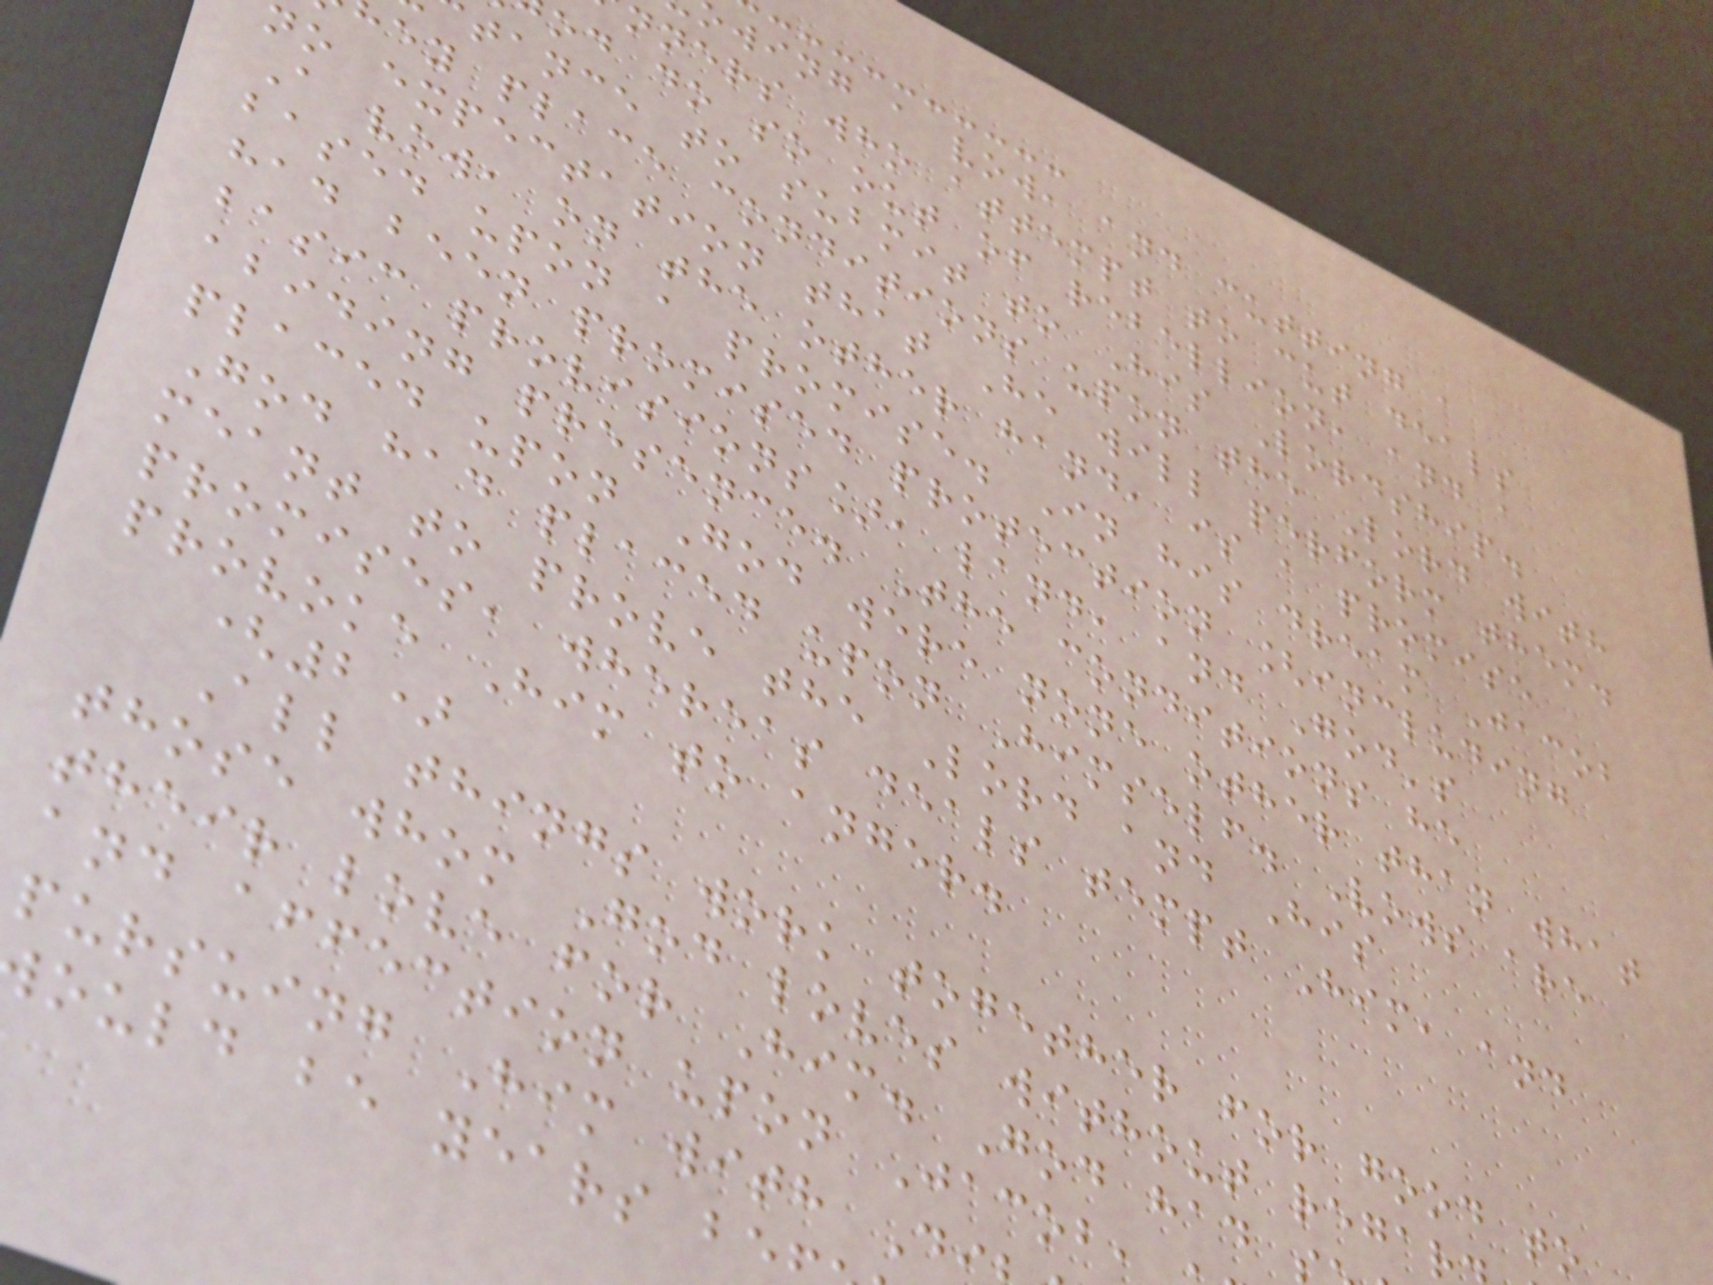wing a vow, and cutting a
nners who attempt to cut deals
od do so out of rebellion, and a
tance to submit to His Lordship.
ey place conditions upon the Lord with
no expectation that He will perform them.
A vow, on the other hand, is a promise
based upon a promise. In his dream Jacob
had been promised protection [including
basic provisions], land, and God's
abiding presence. The conditions he
placed upon God were none other than what
God had placed upon Himself. Vows are
meant to prove the Lord and His
promises, whereas deals tempt Him, and
provoke Him to anger.
(2)
All things work together for good to
those whom God loves without regar
their love for Him. God had
and affection upon Jacob,
pursuing Him with D
ould be years be
